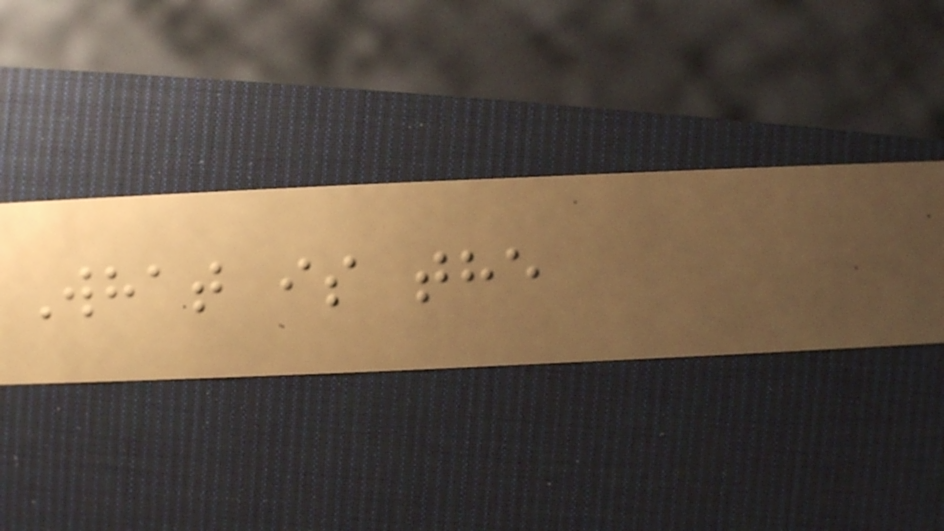What is the
